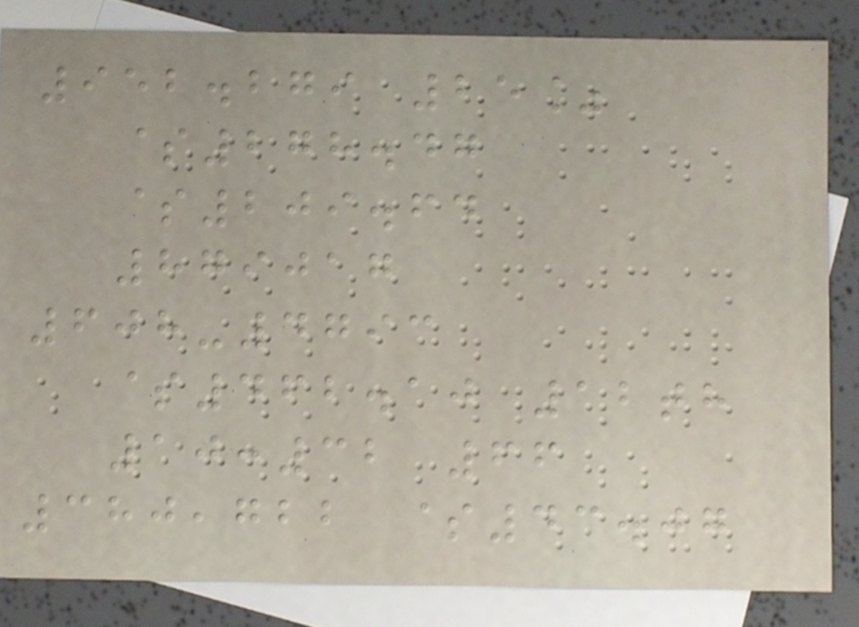952.279 25%
$278.47
$209.64
879017
608-4793
$462.10 12th
10:32 66
380,722 $43.07
